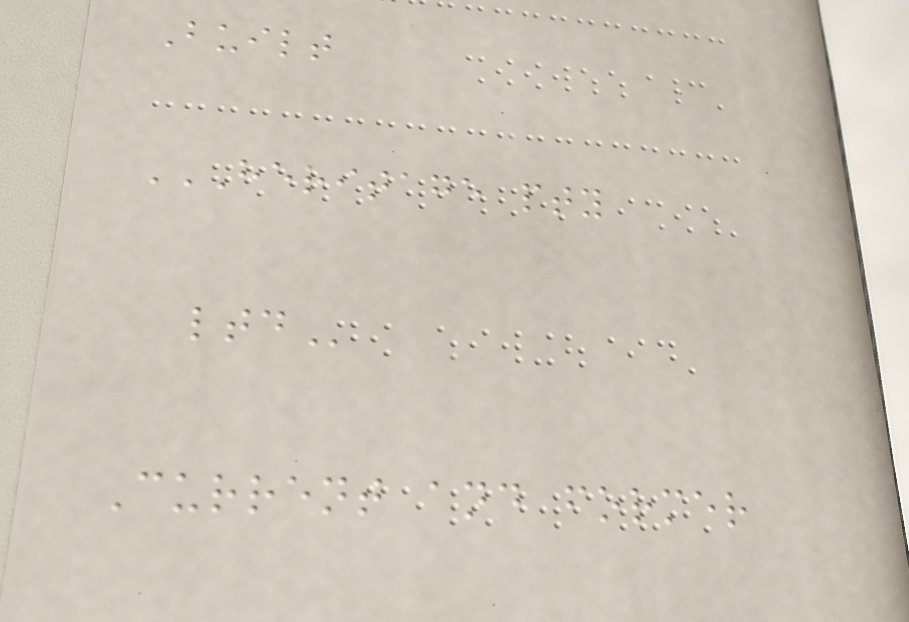Built
HERITAGE PTY
LTD
Current and former
